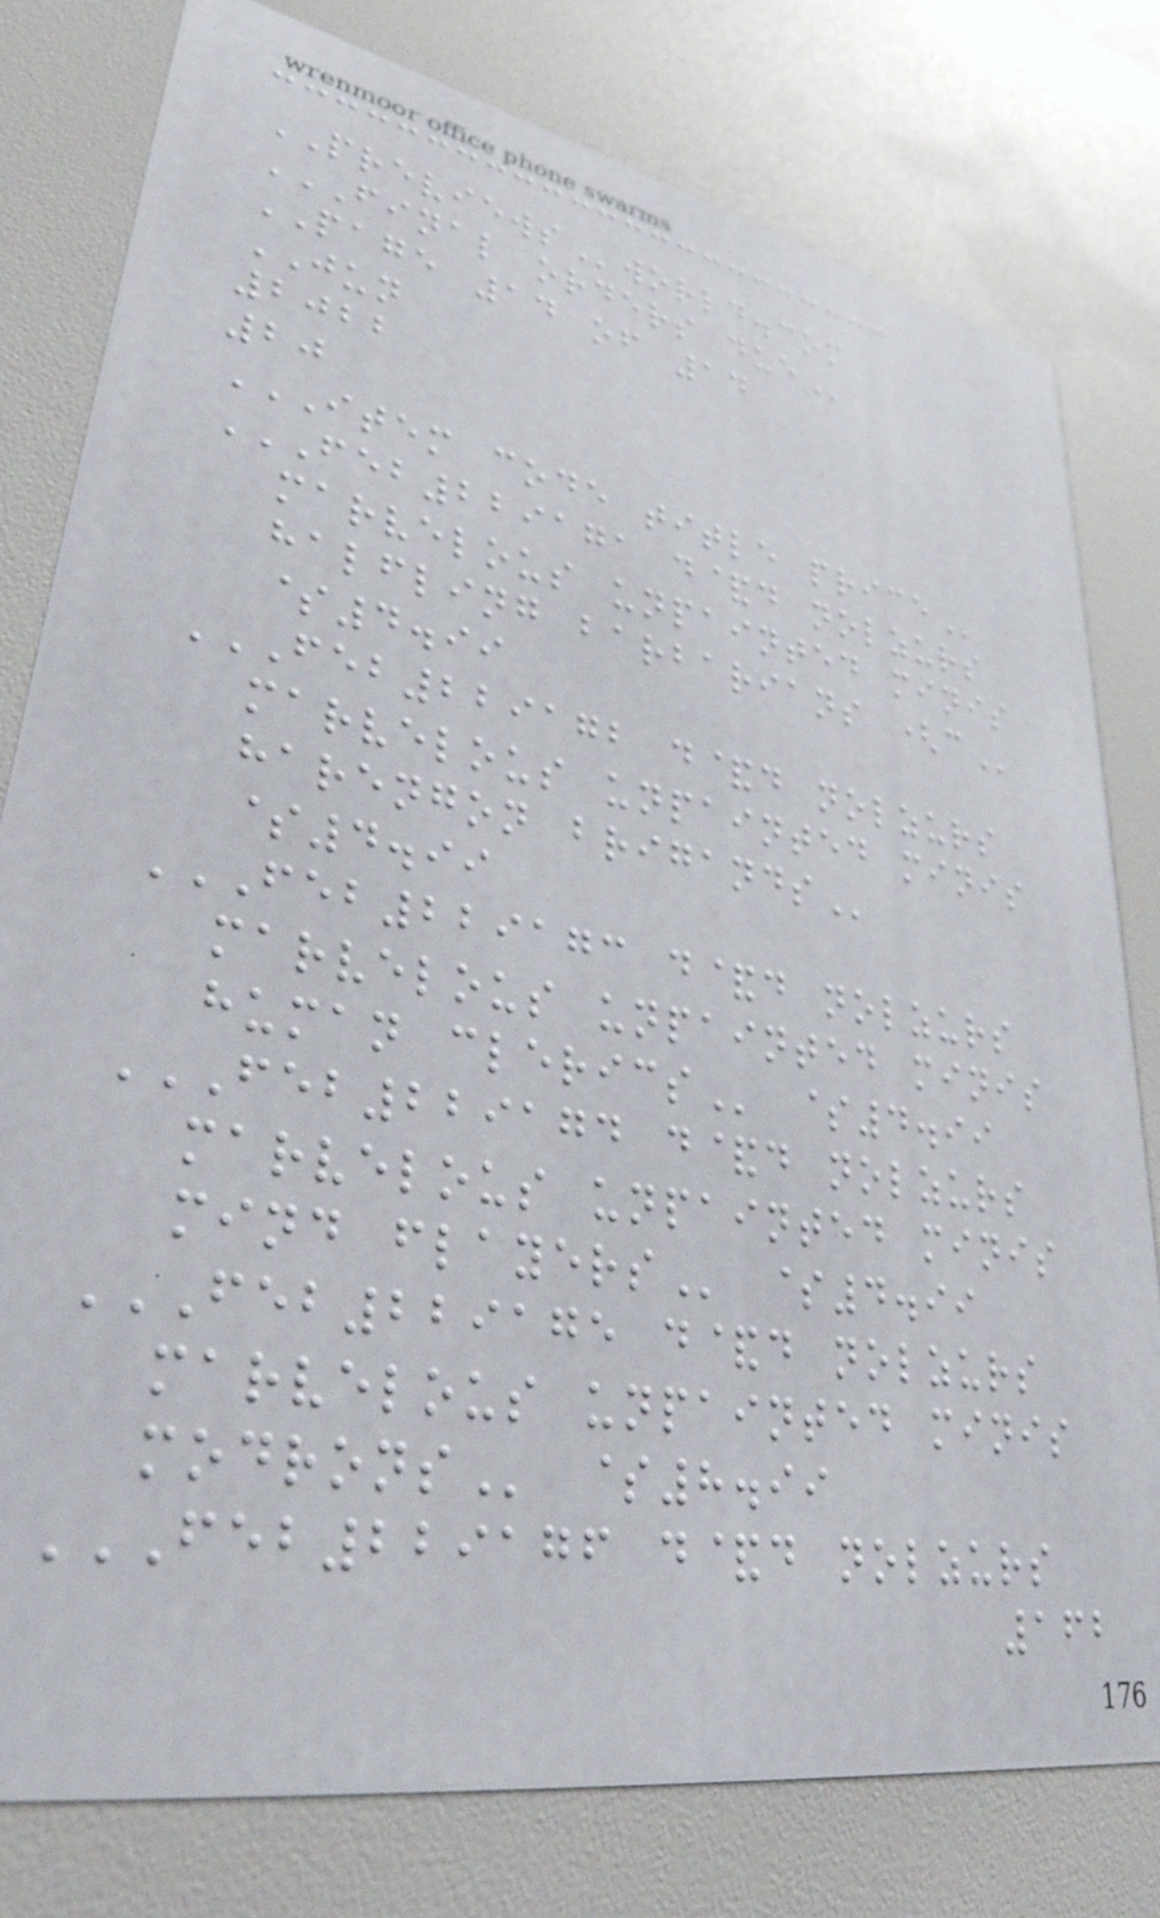PREVIEWSworld.com
FINAL ORDERS DUE
PAGE 14 of 14
JUN
2022
20
ITEM CODE TITLE PRICE
FEB229171 D&D NOLZURS
MARVELOUS UNPAINTED MINIS
HALFLING BARBARIANS (C
$4.99
FEB229172 D&D NOLZURS
MARVELOUS UNPAINTED MINIS
HARENGON BRIGANDS
$4.99
FEB229173 D&D NOLZURS
MARVELOUS UNPAINTED MINIS
HUMAN CLERICS $4.99
FEB229174 D&D NOLZURS
MARVELOUS UNPAINTED MINIS
MIND FLAYERS $4.99
FEB229175 D&D NOLZURS
MARVELOUS UNPAINTED MINIS
MODRONS $8.99
FEB229176 D&D NOLZURS
162
